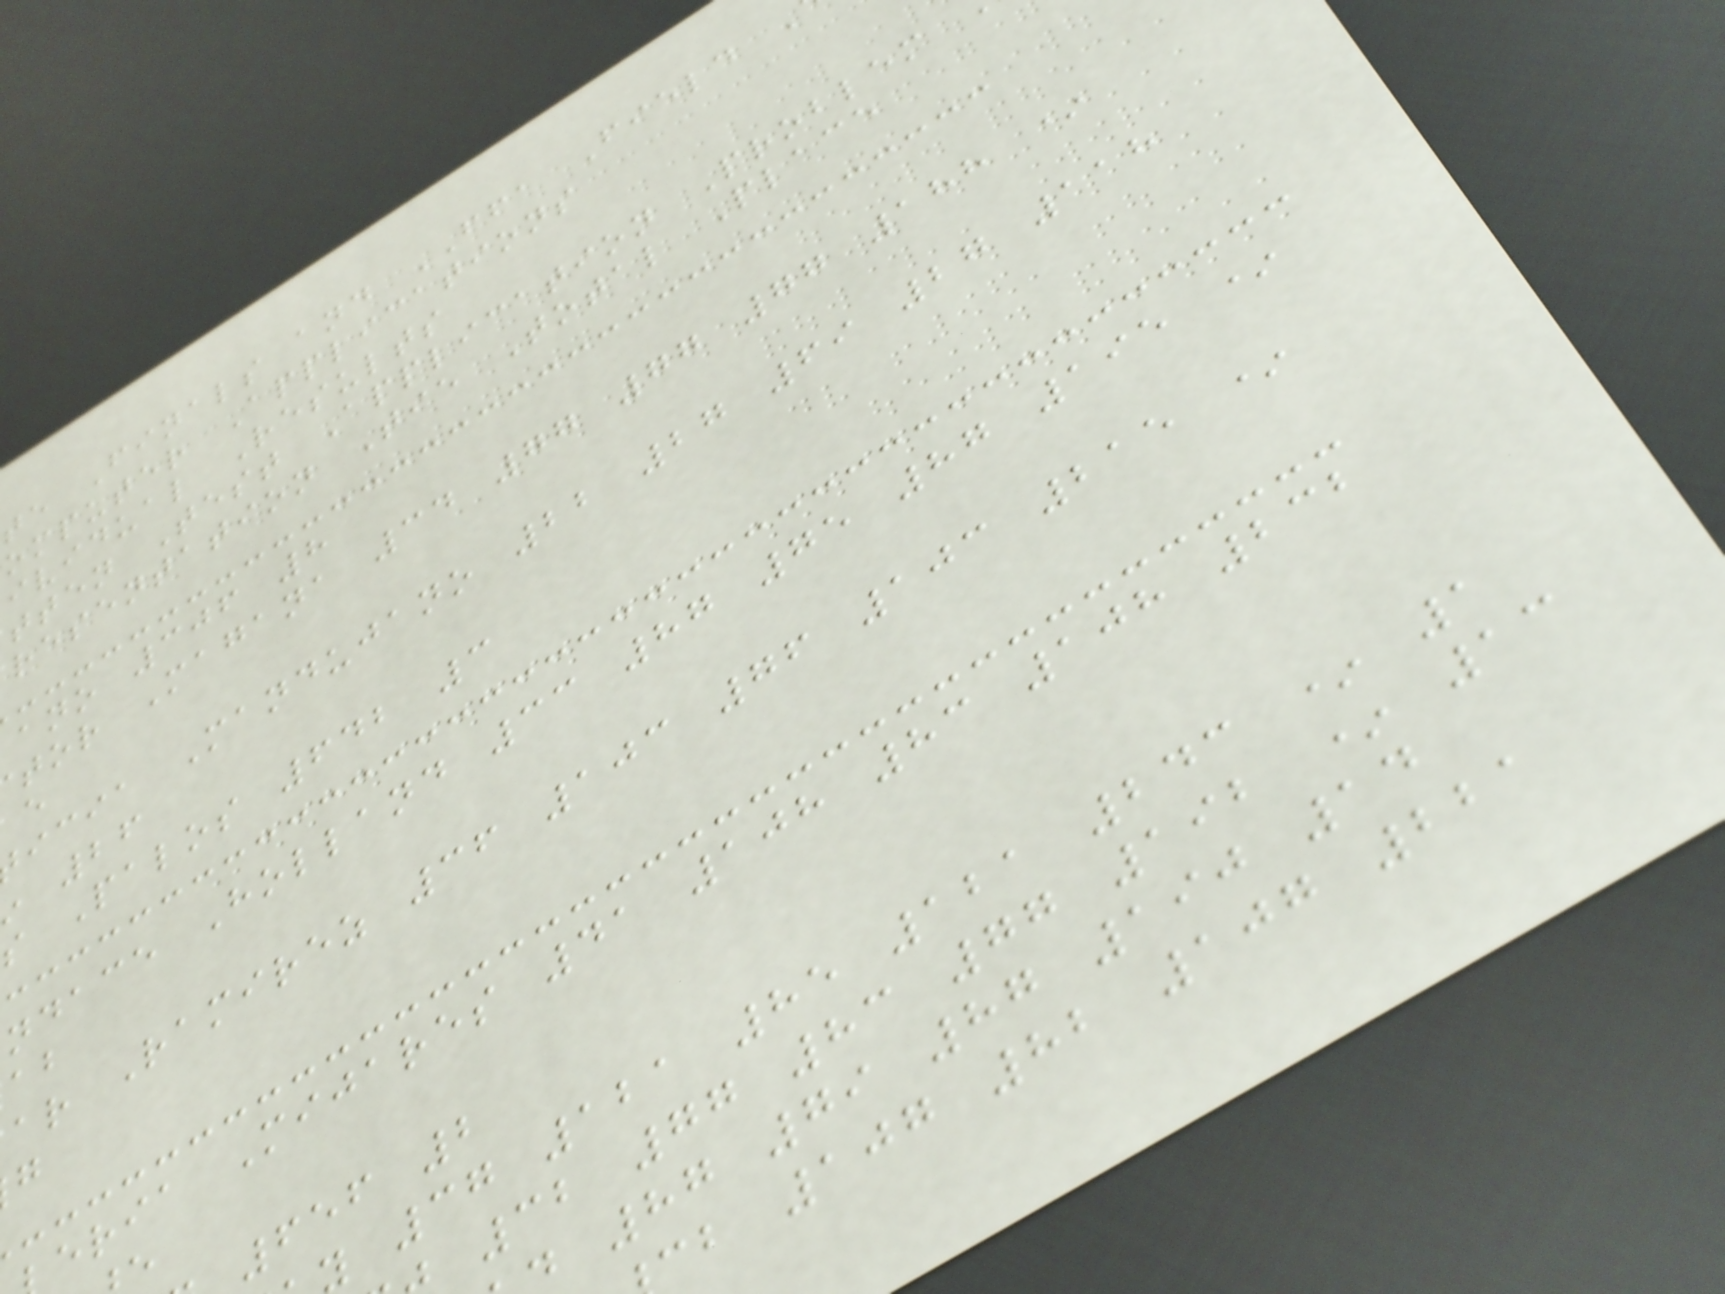te Finals and FFA Field
omputer Applications
ividual Results
tten Test Application Problem
resentation Tie Total Place
ano 306 8
tor Magana 34 77 77 77 188 *
icia Mandujano 22 27 69 27 118
s Palos 642 3
ndace Holland 33 87 75 87 195 *
ar Ramirez 36 103 76 103 215 *
eria Mijares 41 108 83 108 232
656 2
37 121 85 121 243 * 1
32 77 83 77 192 * 13
87 79 87 190 14
cb 107 82 107 221
